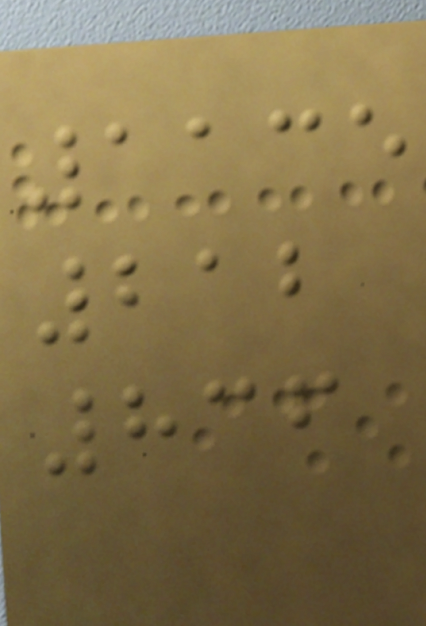1135
212
836
